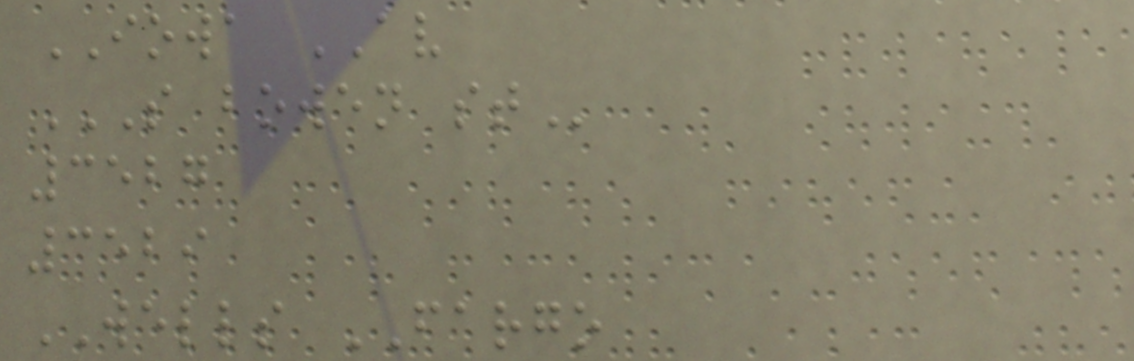IOWA AV
S BOWEN ST
3527
3529
WELLS FARGO
